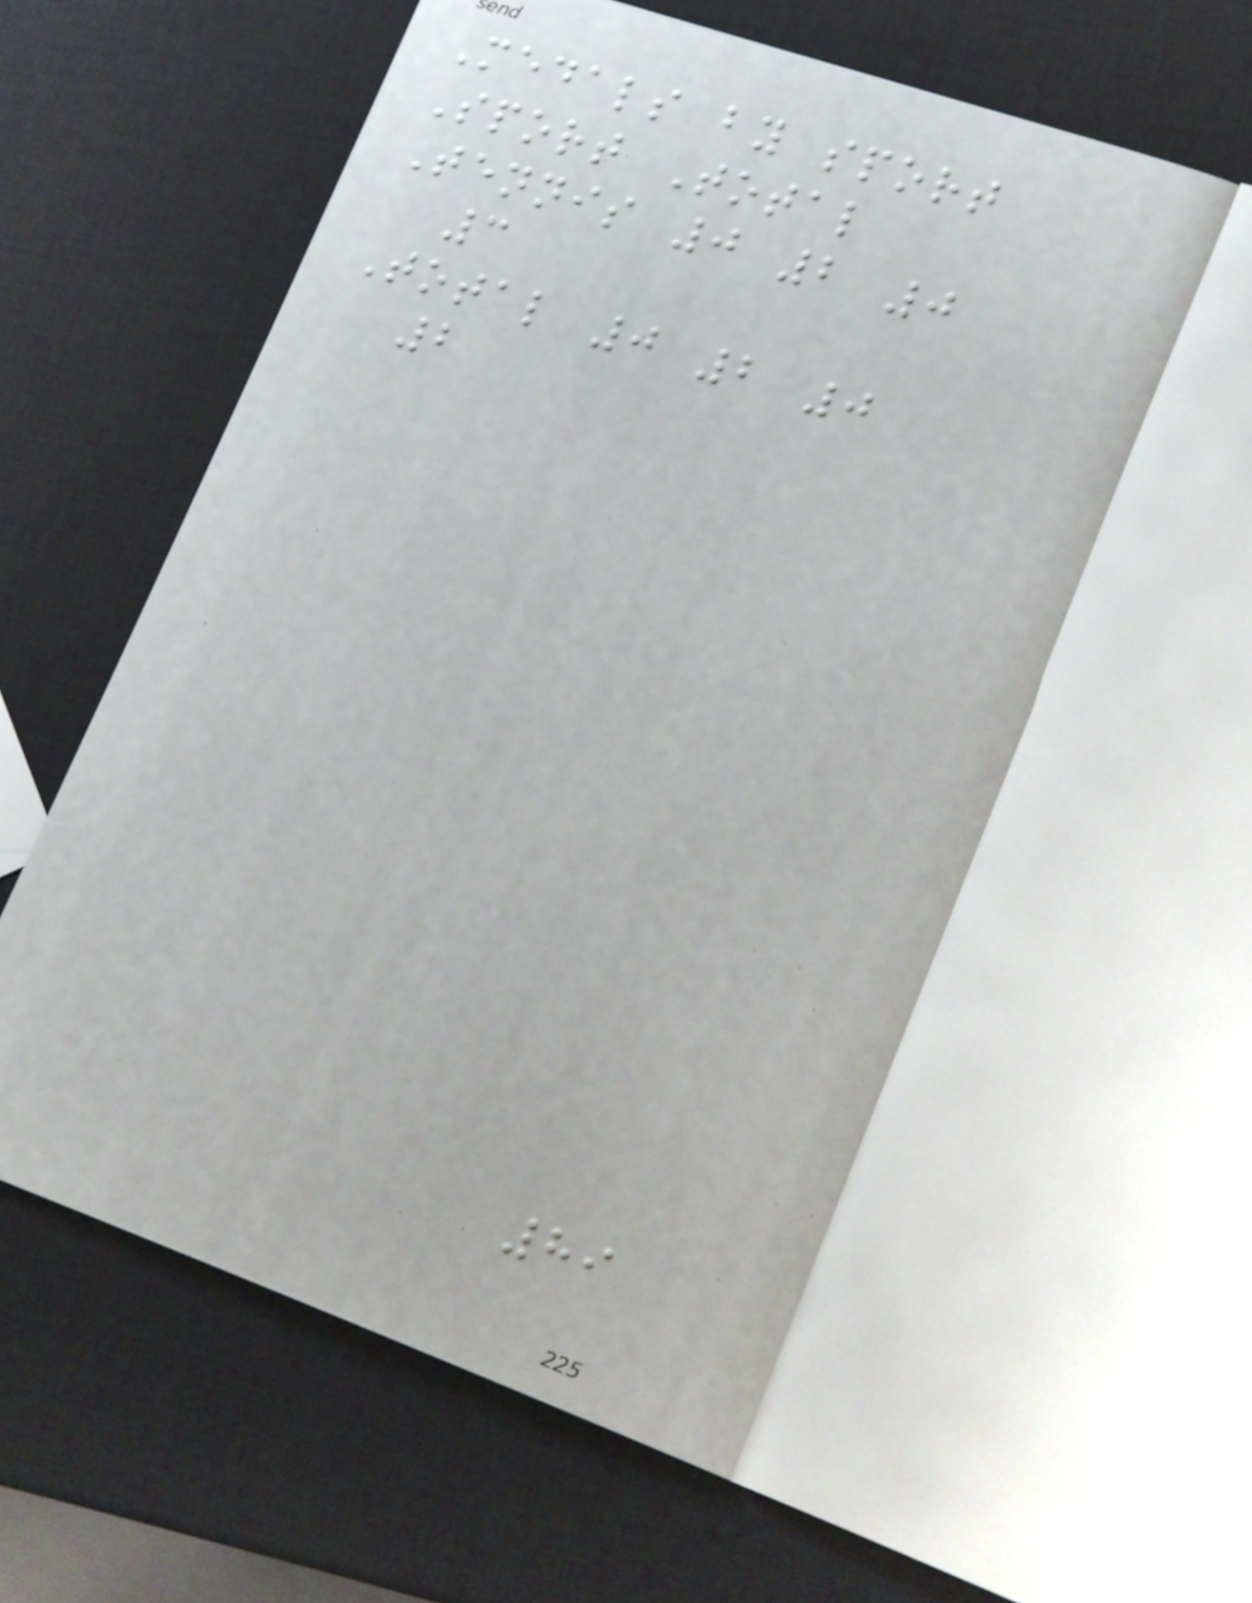Medals by sport
Sport Total
Tennis 0 2 0
3
Total 0 2 0
2
89
